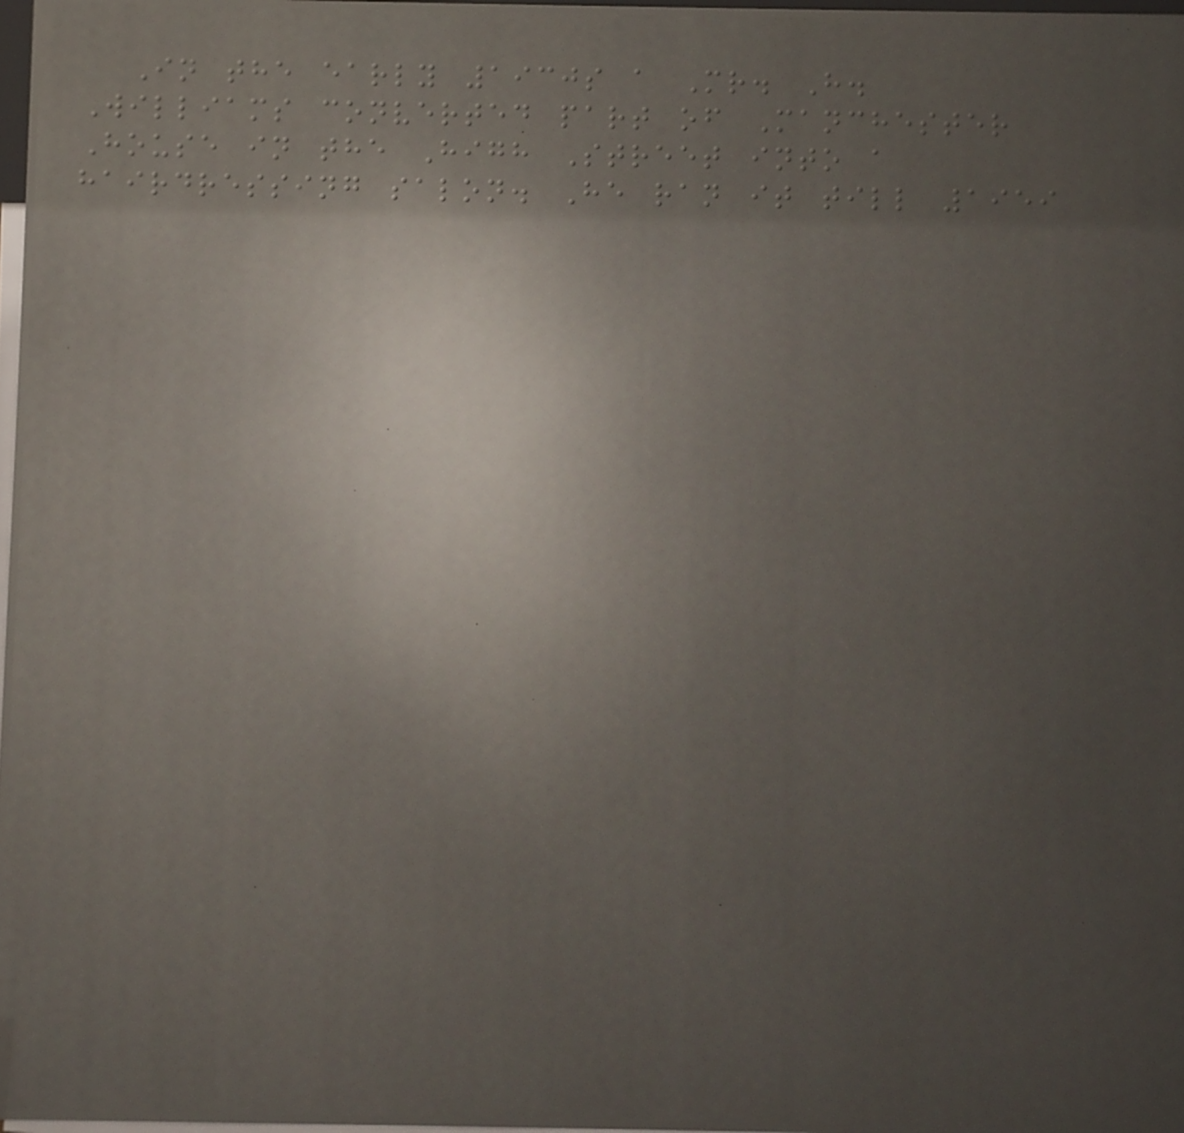In the early 1930s a Mr. H.
Williams converted part of Manchester
House in the High Street into a
hairdressing salon. He ran it till 1959
